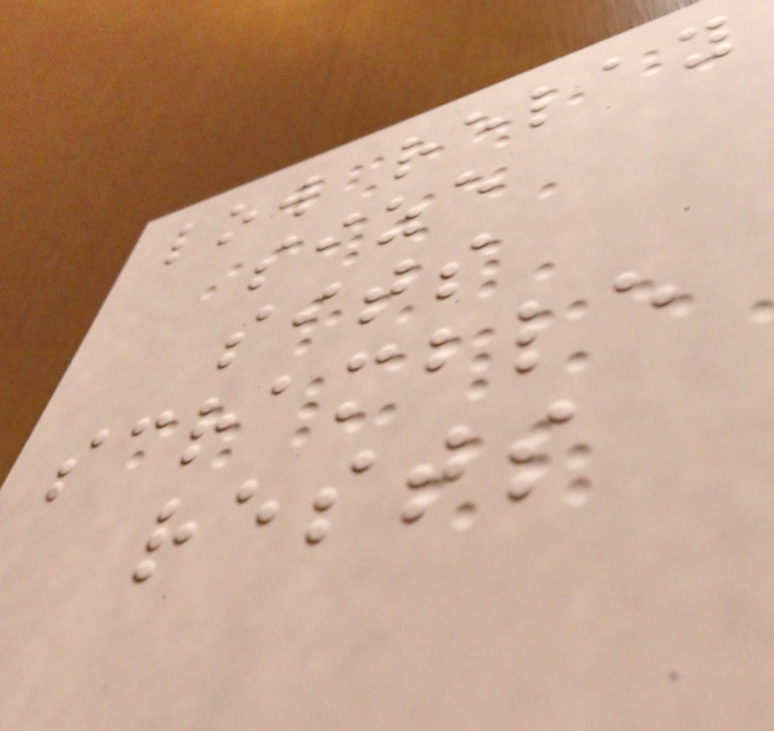low relay
size
sits
scramble
rests
